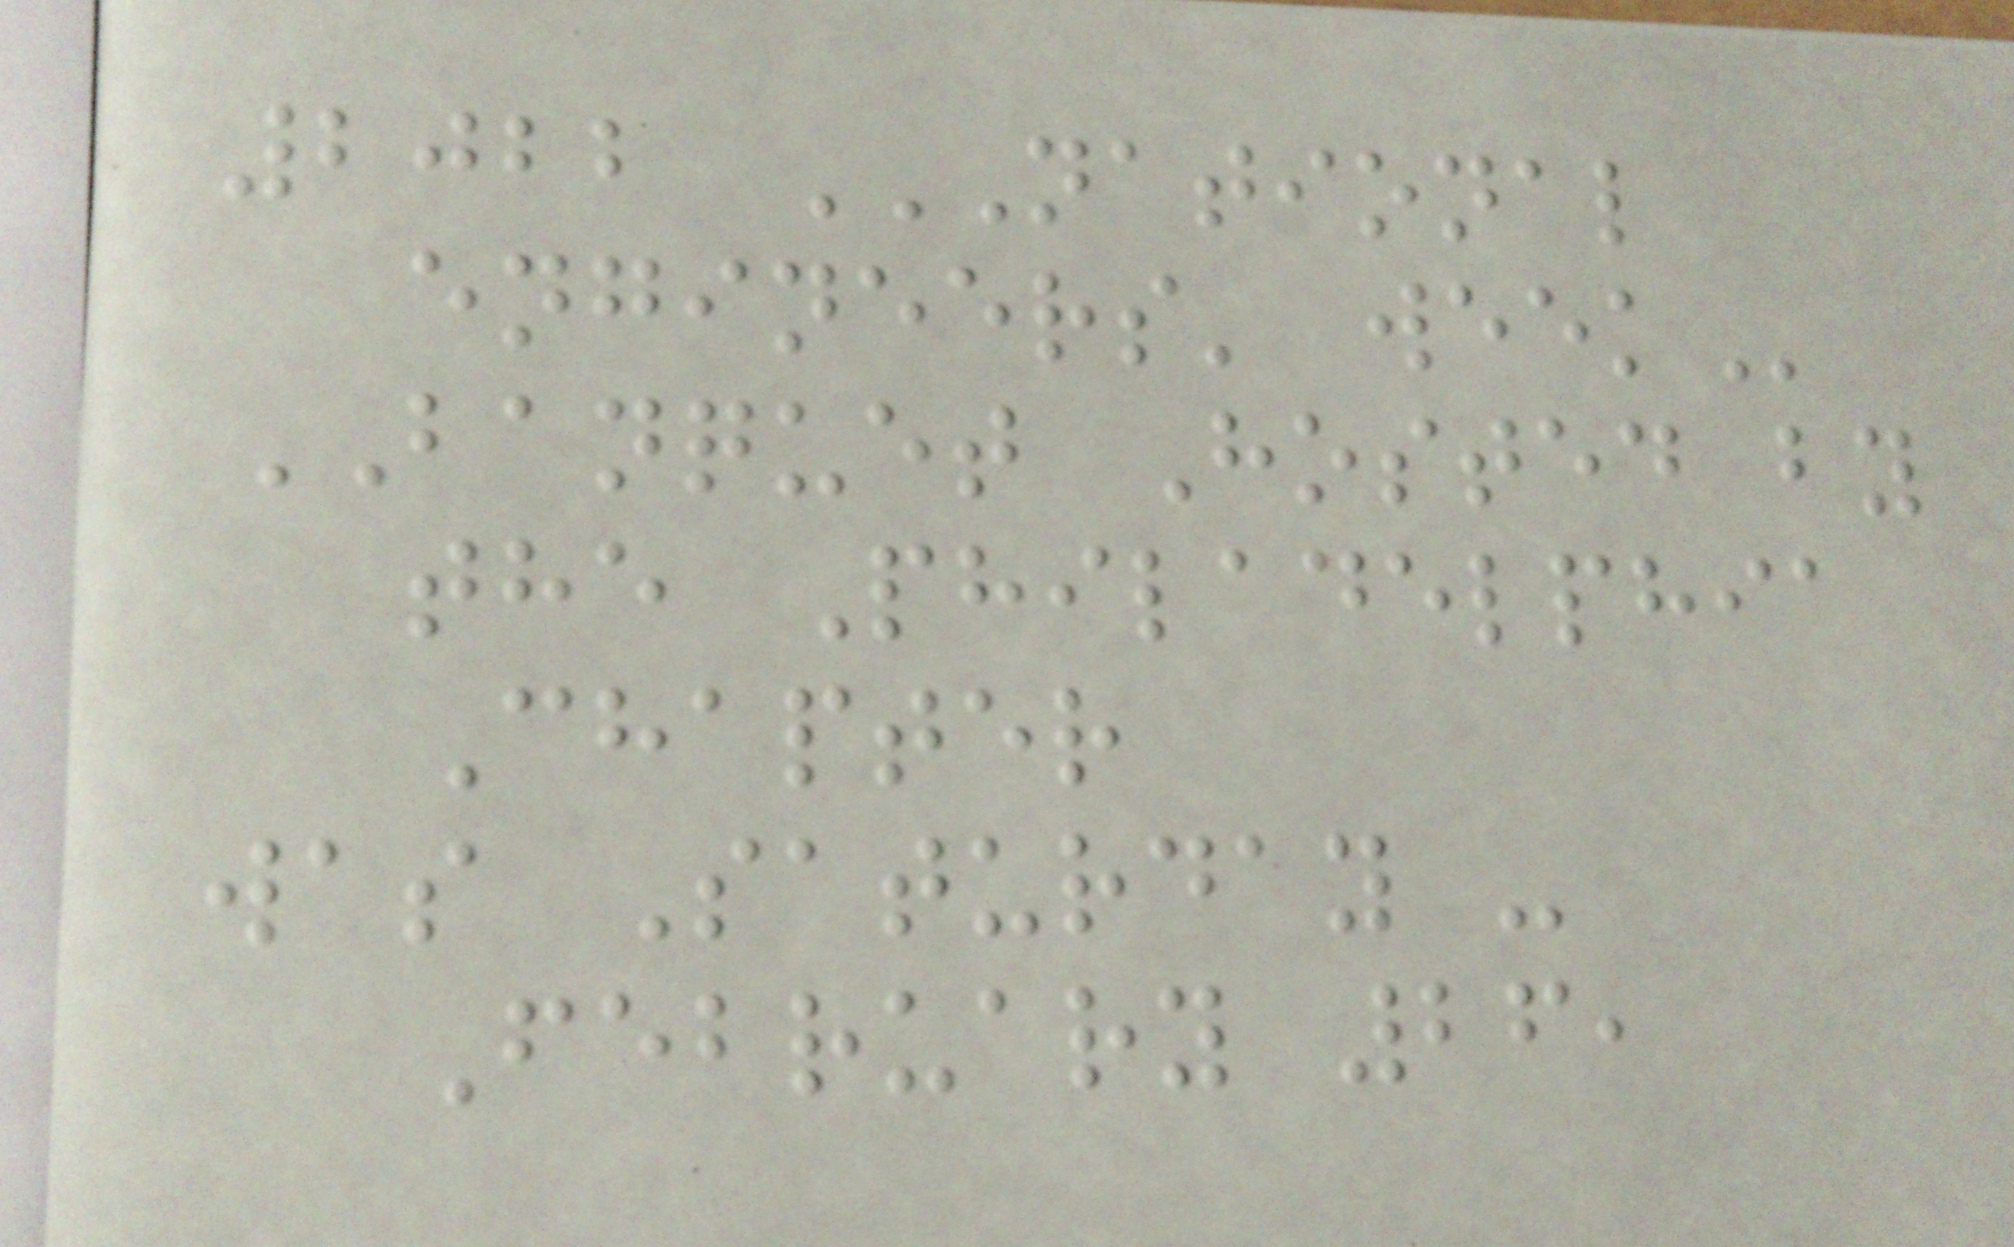2022 NATIONAL
ENGINEERS' WEEK
BANQUET Hosted by
the Philadelphia
Chapter
was Saturday -
February 26,
